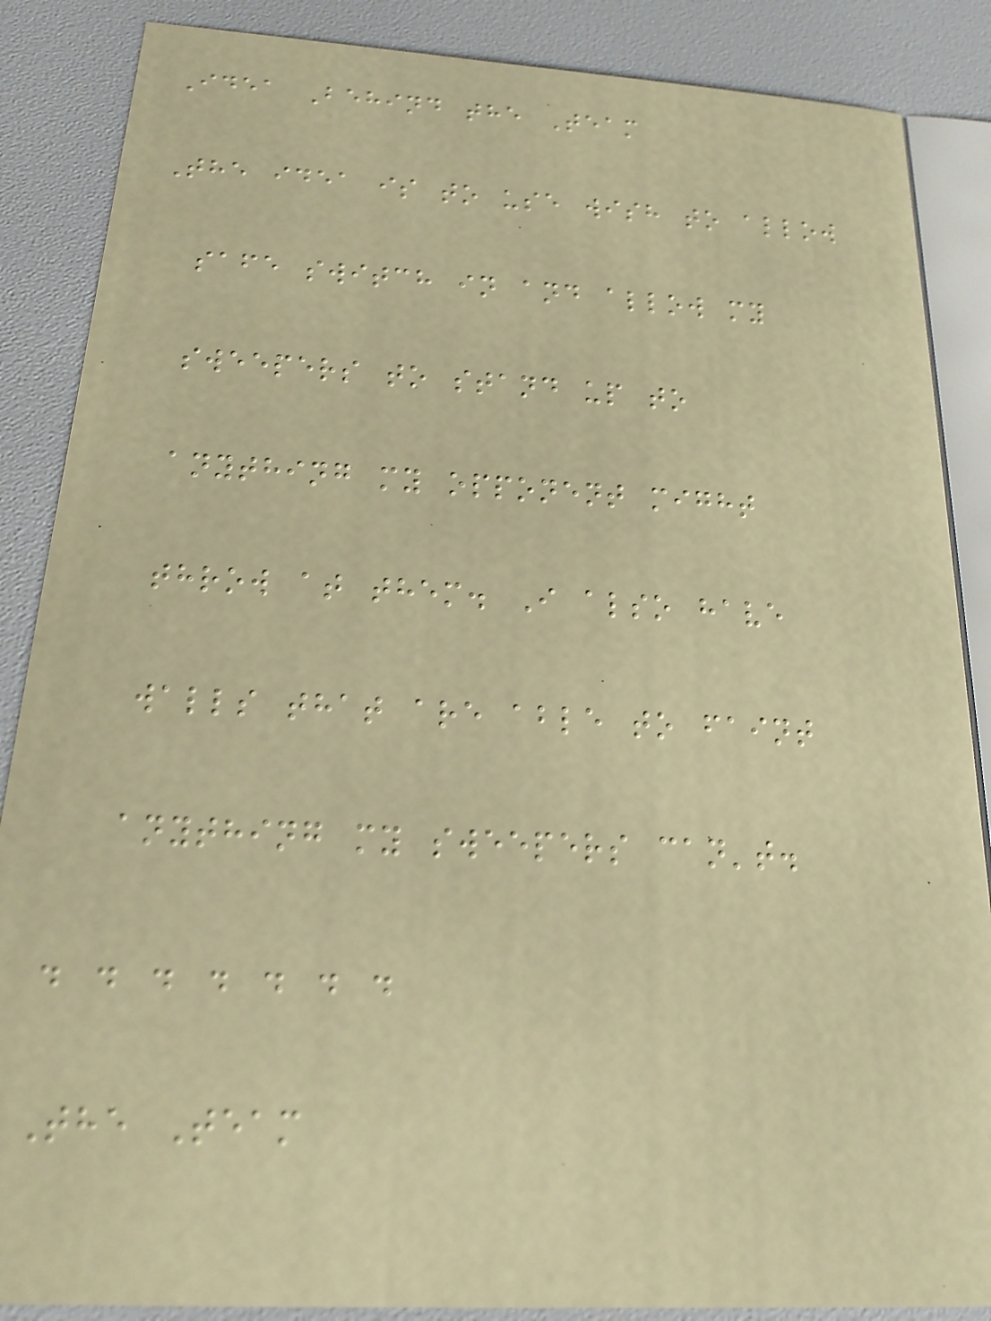Idea Behind the Team
The idea is to use wish to allow
safe switch in and allow my
sweepers to stand up to
anything my opponent might
throw at them. I also have
walls that are able to faint
anything my sweepers can't.
. . . . . . .
The Team
